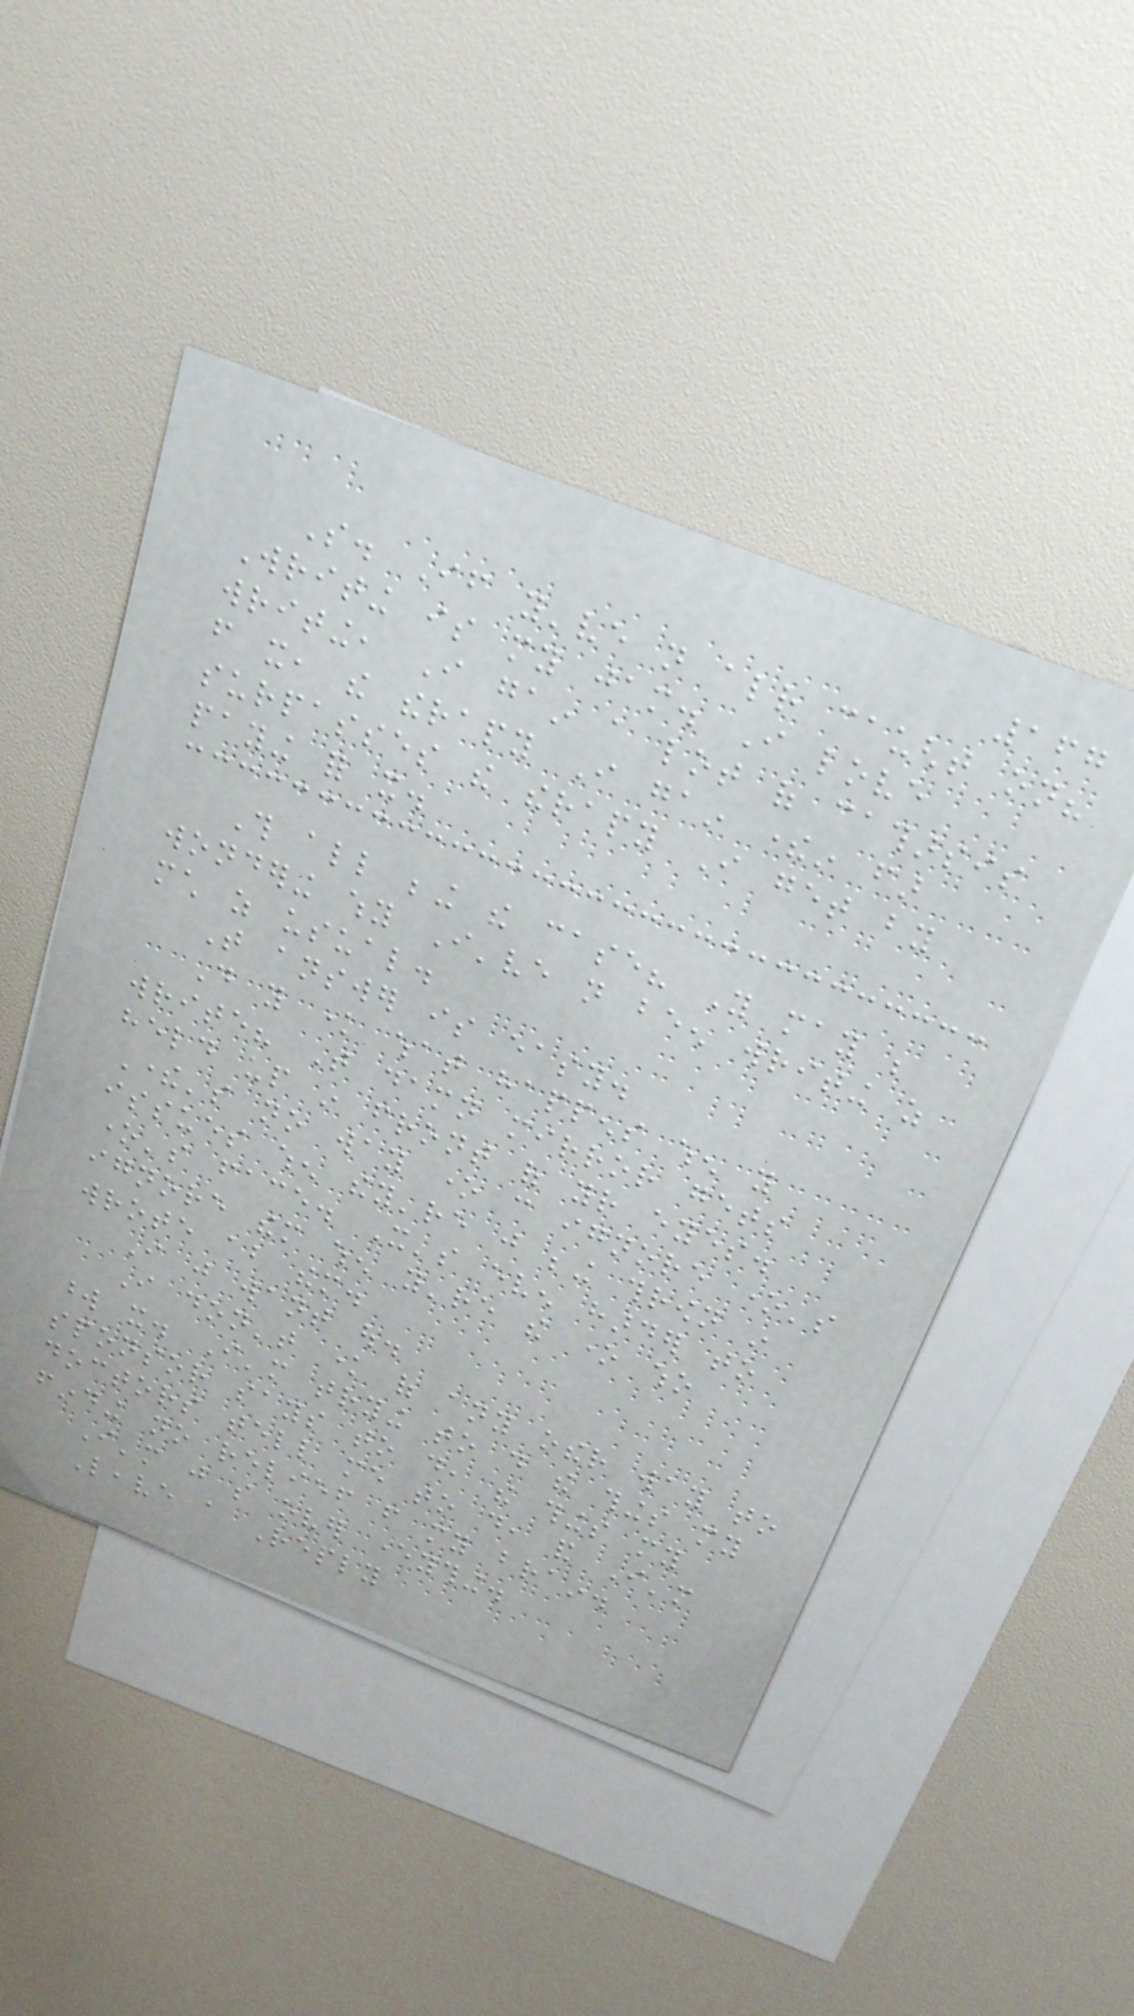167
So. If you've not already caught on?
Writing is my jam. I love
writing, I gain a lot of catharsis
from it, the therapy I gain therein far
surpasses the therapy I get by
paying for it.
This all being the case? You may be
wondering why I've not been writing as
much as usual.
That answer is easy.
Do you know what happens when you
write? That damn mirror gets
held up in front of your eyes.
There's no way one can ignore one's
issues when they're just being thrown in
one's face. It's even harder to
ignore them when you're the one who
wrote about them.
I just want out.
I don't know of any other way to
word it. I'm trying to do the things my
sponsor says to do, the things my
doctors tell me to do, and I'm
finding no relief from my brain.
I'm just so over everything.
Leave a Reply
